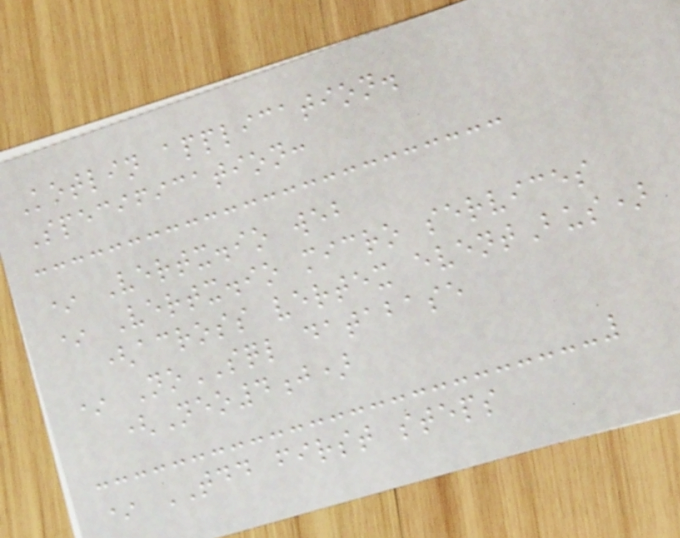Kotlin application.
Specification:
* Vertx.io web
* Vertx.io micro services
(across vertex eventBus)
* NoSQL database
(Neo4j)
* TDD first steps
